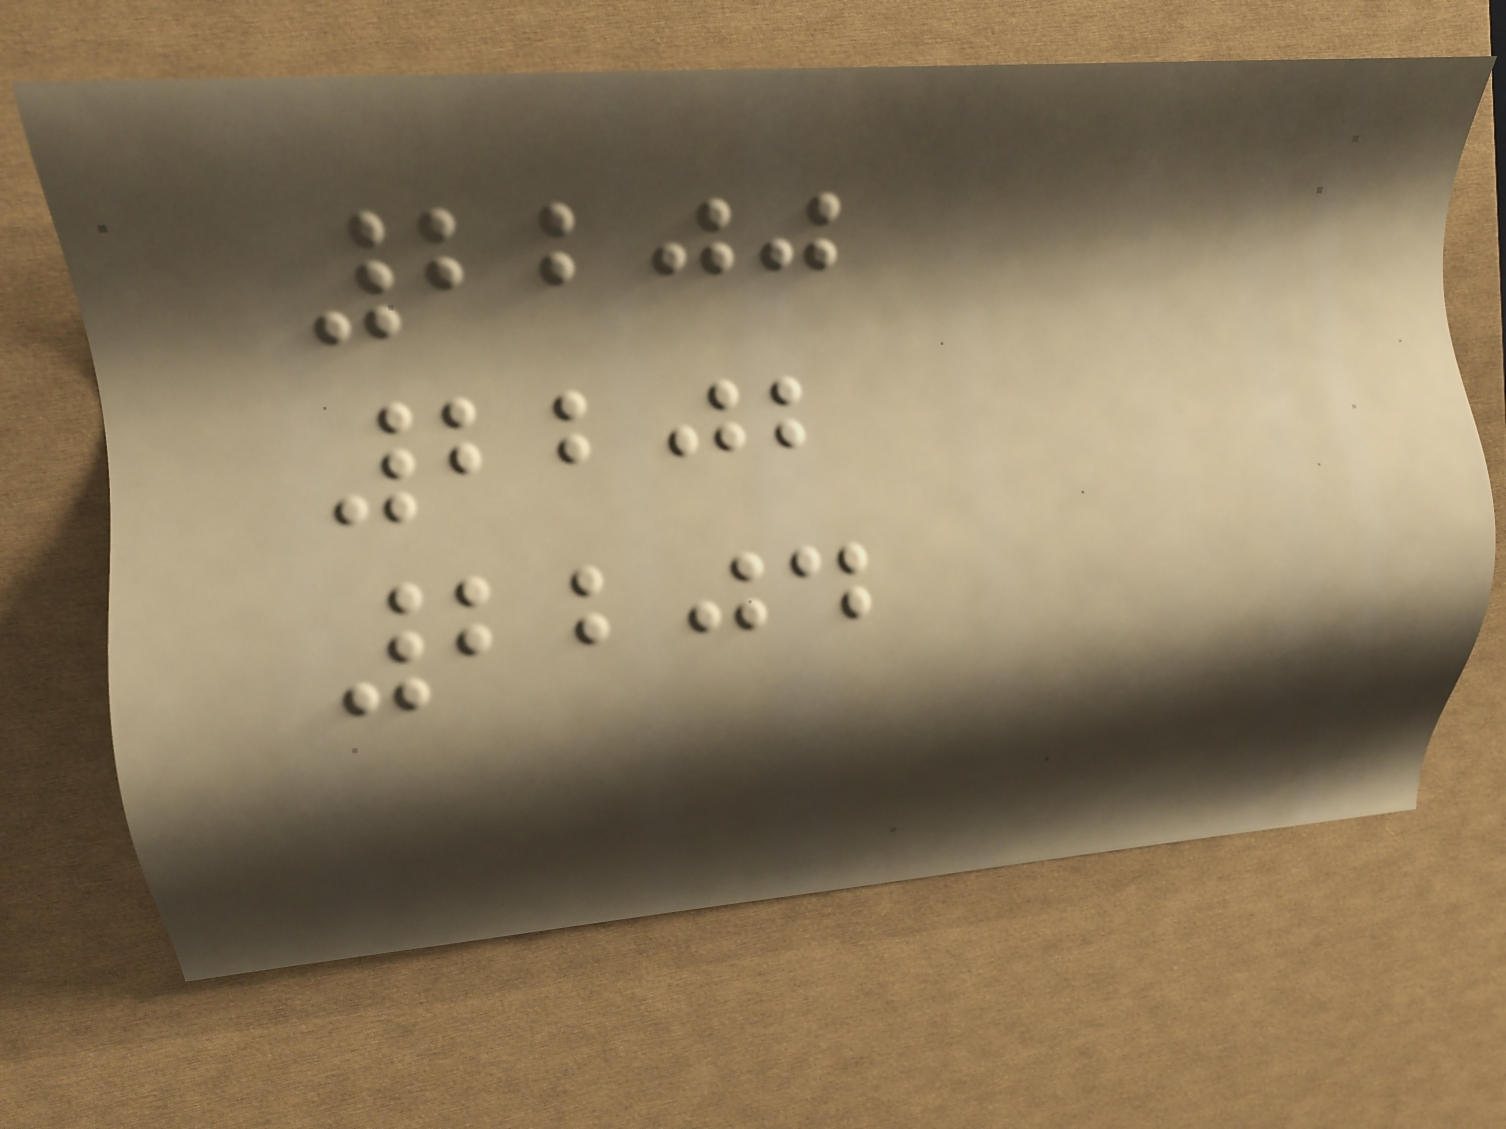2200
2202
2204
